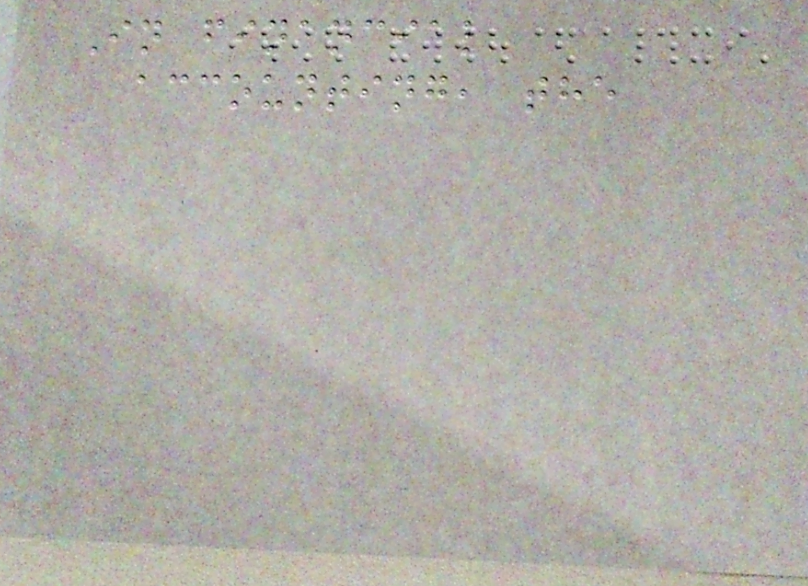In financial
accounting, the
